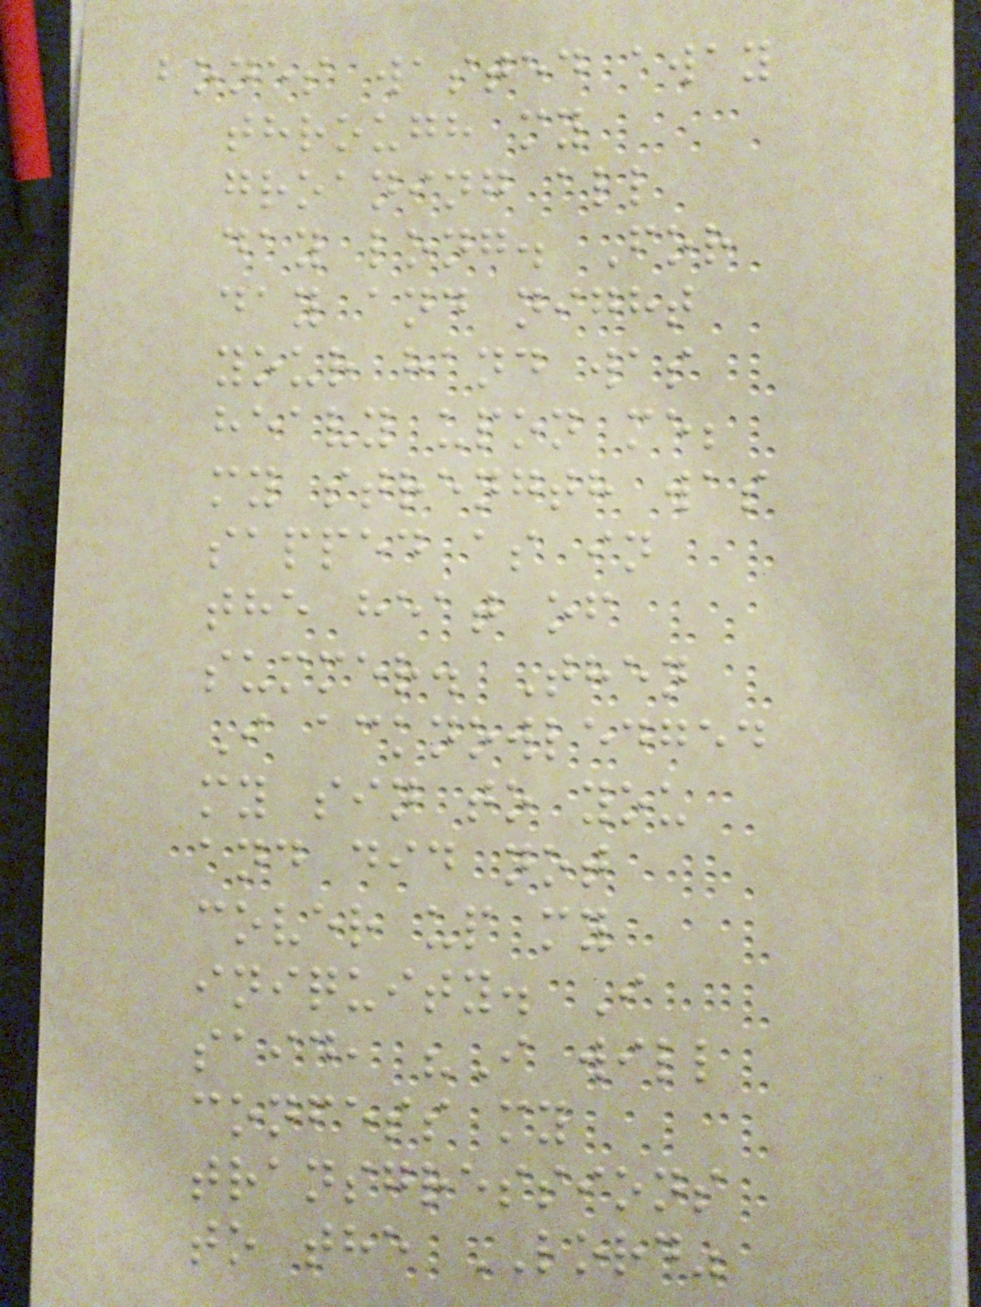bones wasted away
through my
groaning all
day long. For
day and night
your hand was
heavy upon me;
my strength was
sapped as in
the heat of
summer. Then
I acknowledged
my sin to you
and did not
cover up my
iniquity. I
said, "I will
confess my
transgressions
to the LORD"
